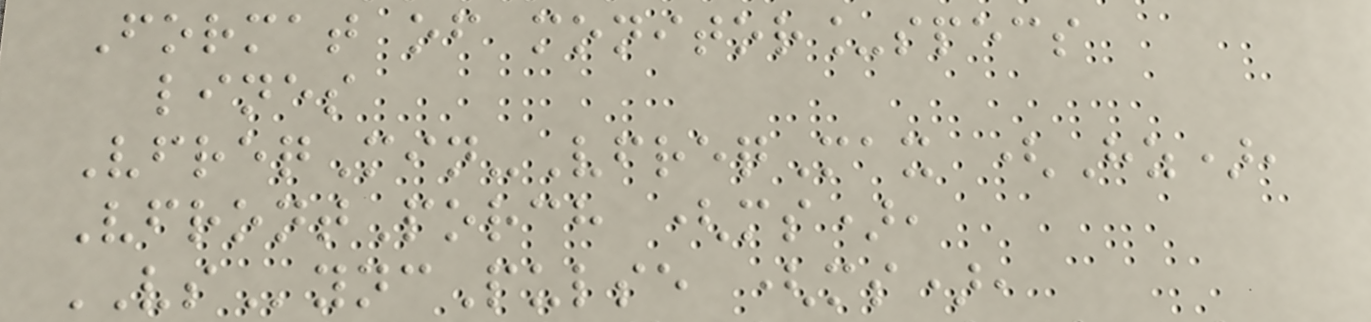Format of monitor_specs
lines
VfreqMin-VfreqMax (Hz),
VfrontPorch (ms),
VSyncPulse (ms),
